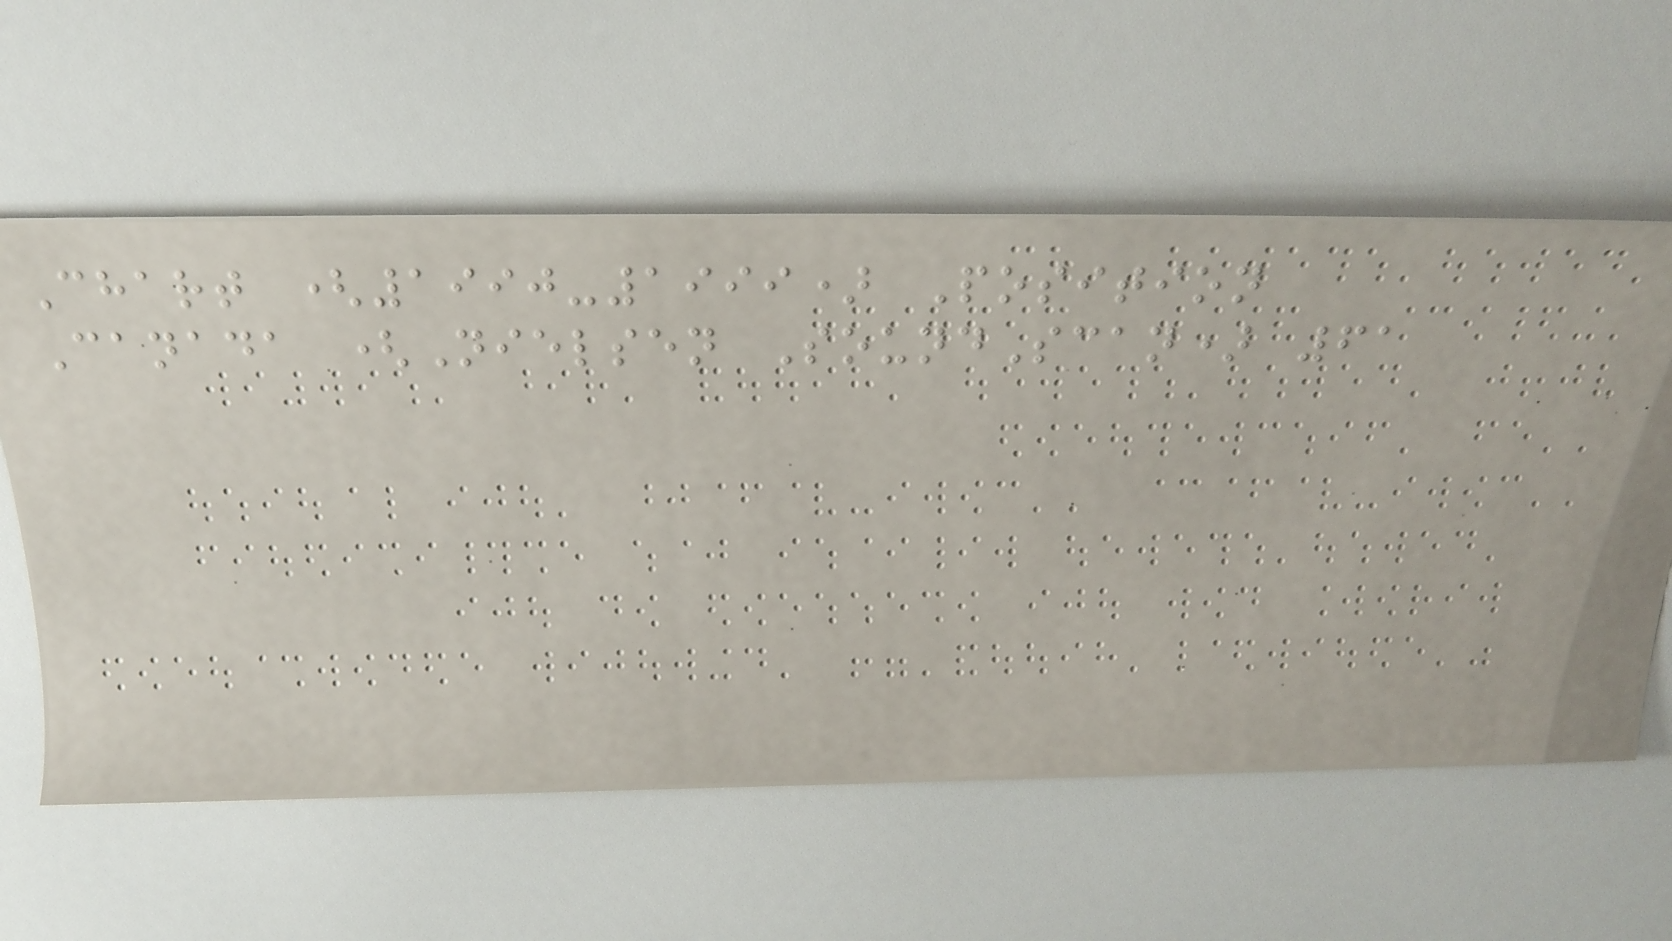Chart (1990-1999) Position
Canada (Nielsen SoundScan) 61
